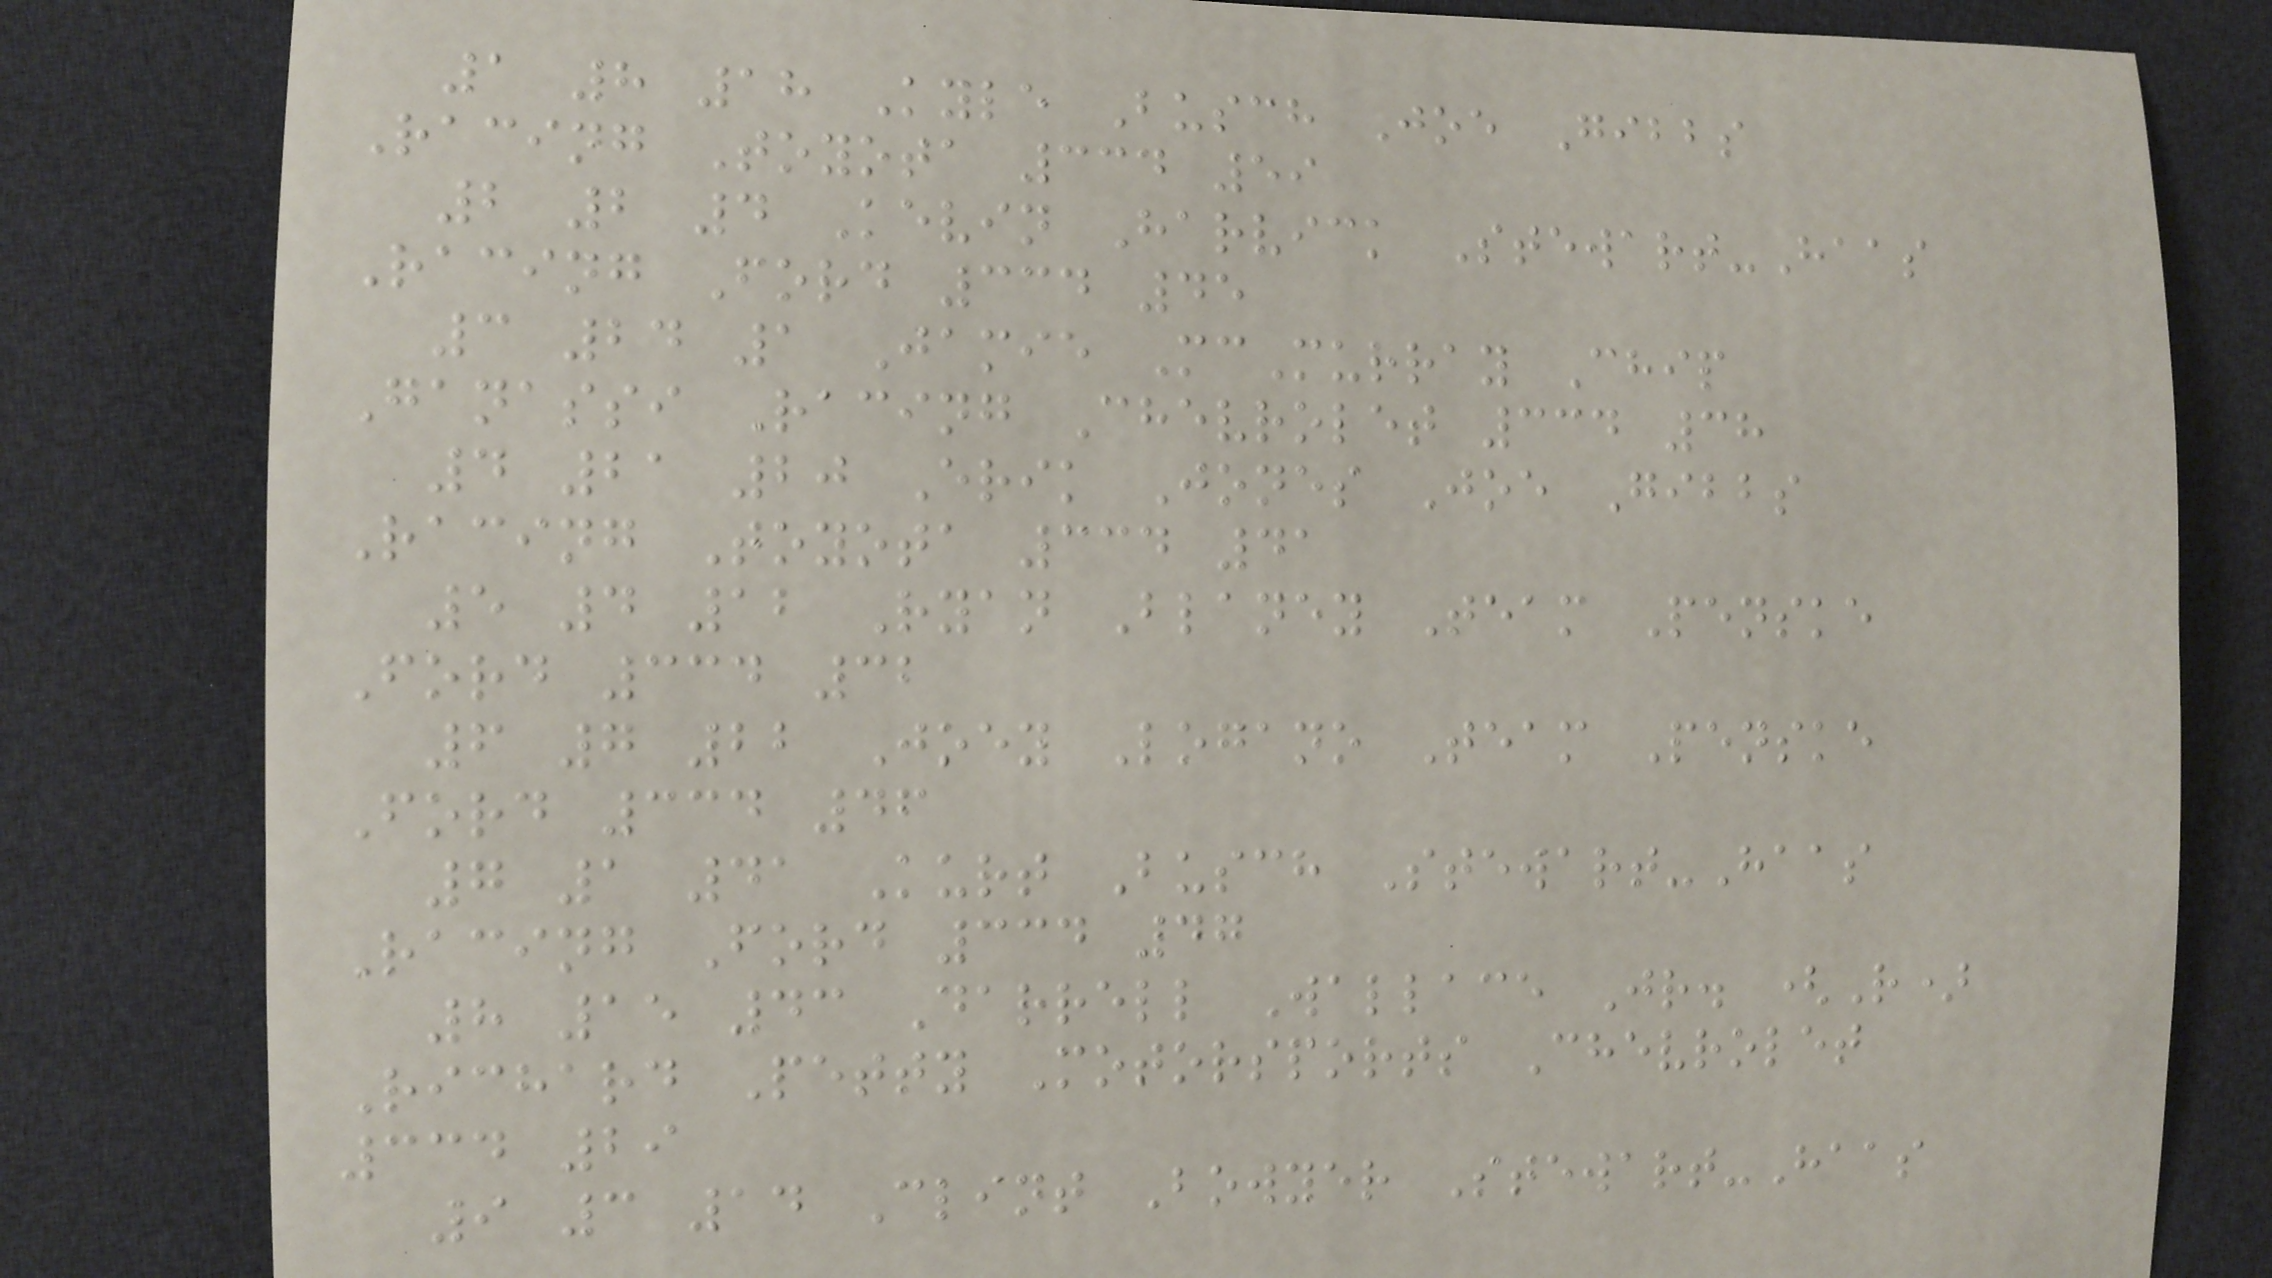1 8 18 Kyle Busch Joe Gibbs
Racing Toyota 334 59
2 2 4 Kevin Harvick Stewart-Haas
Racing Ford 334 45
3 24 1 Jamie McMurray Chip
Ganassi Racing Chevrolet 334 38
4 21 20 Erik Jones Joe Gibbs
Racing Toyota 334 41
5 4 12 Ryan Blaney Team Penske
Ford 334 32
6 7 22 Joey Logano Team Penske
Ford 334 46
7 1 41 Kurt Busch Stewart-Haas
Racing Ford 334 47
8 15 43 Darrell Wallace Jr. (R)
Richard Petty Motorsports Chevrolet
334 29
9 3 14 Clint Bowyer Stewart-Haas
